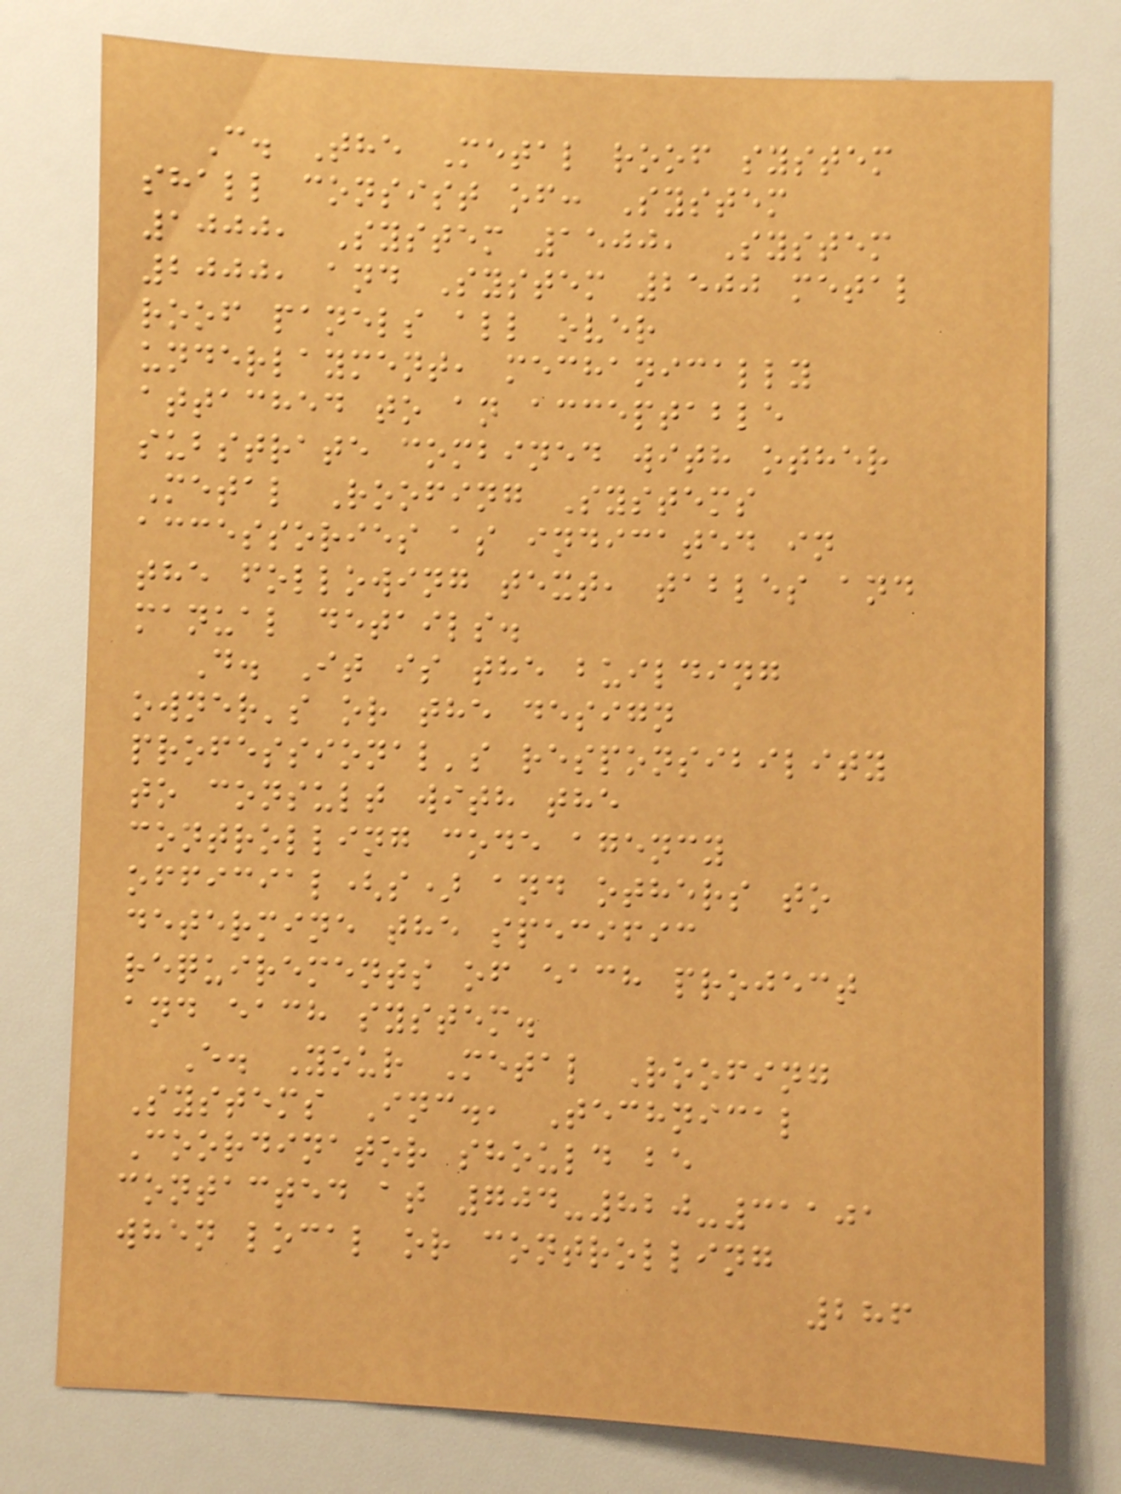C. The Metal roof system
shall consist of: System
1000, System 1500, System
2000, and System 2500 metal
roof panels all over
underlayment, mechanically
attached to an acceptable
substrate combined with other
Metal Roofing Systems
accessories as indicated in
the following text, tables and
manual details.
D. It is the building
owner's or the design
professional's responsibility
to consult with the
controlling code agency
official(s) and others to
determine the specific
requirements of each project
and each system.
E. Your Metal Roofing
Systems Inc., Technical
Coordinator should be
contacted at 704-820-31101
when local or controlling
286
